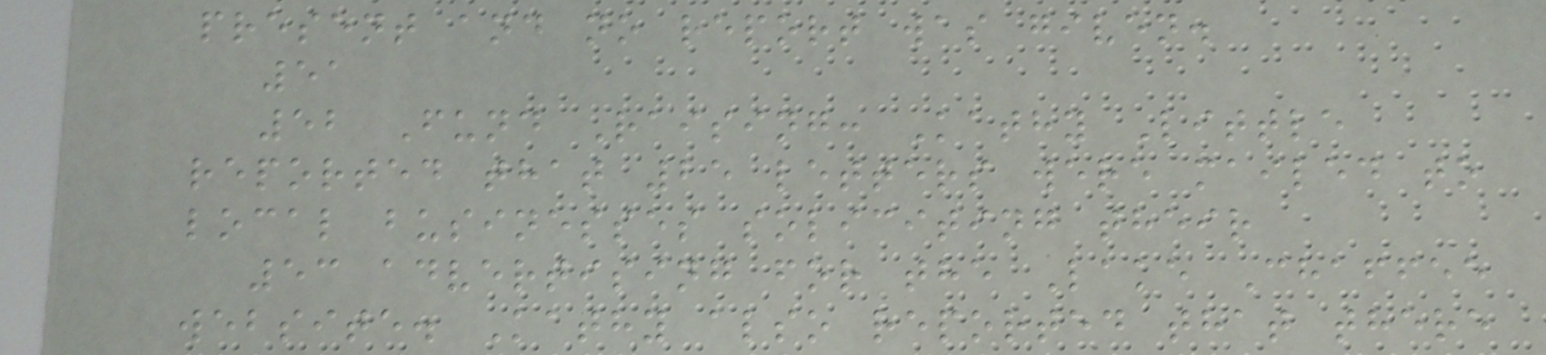present and no report was given.
51
52 Fund Raising: Kathy Little
reported that 25 letters were mailed to
local businesses soliciting their
53 advertising for the Lake Chaffee
website. Kathy also reported that there
